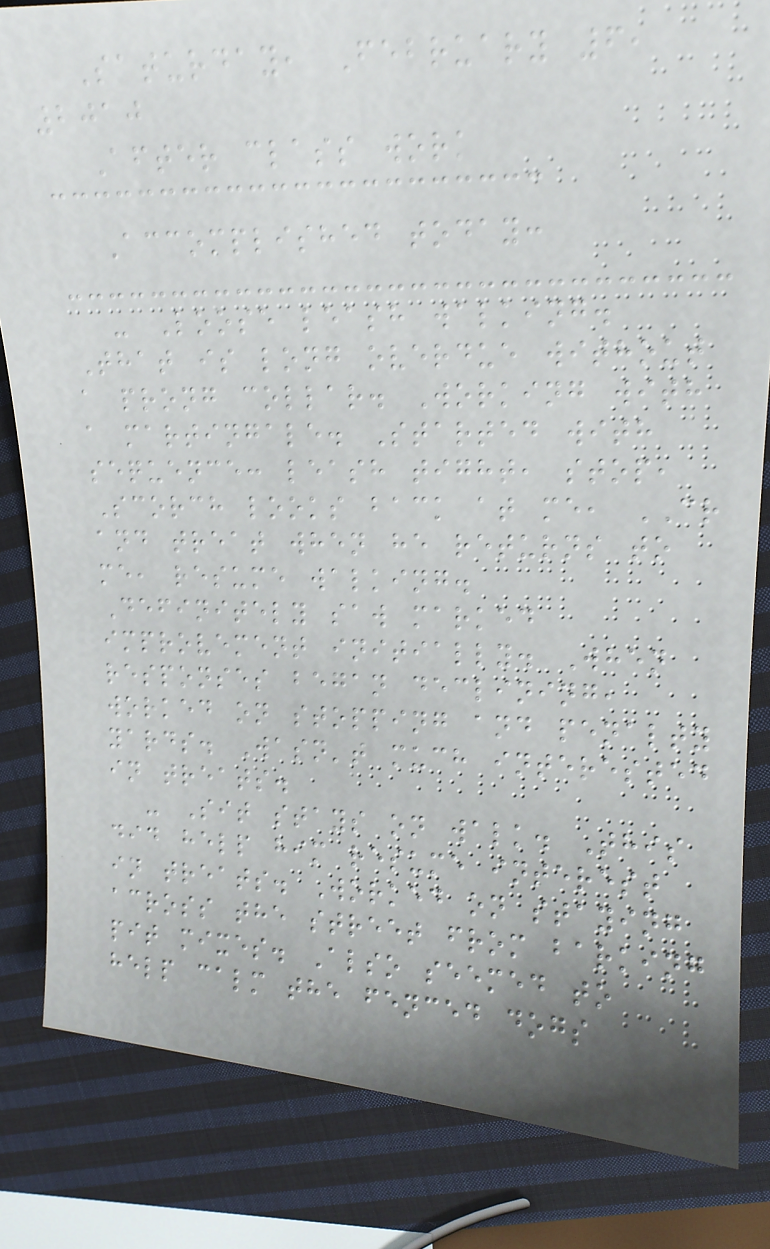Saturday, February 6,
2010
After class work
Accomplished today:
- Loose leash walking.
That is long overdue without
a prong collar. Working with
a martingale. Started with
sequence: leash tight, stop,
Scorch looks back at me, CR
and treat when he returns to
me, resume walking.
Definitely saw marked
improvement initially. When
responses began declining,
worked on stopping and penalty
yards. Wasn't much interested
in treats.
- Sit stays on walk. This
did help him resume interest
in treats. Worked on staying
across the street from barking
pit mixes. Also seemed to
help calm the fenced dogs
